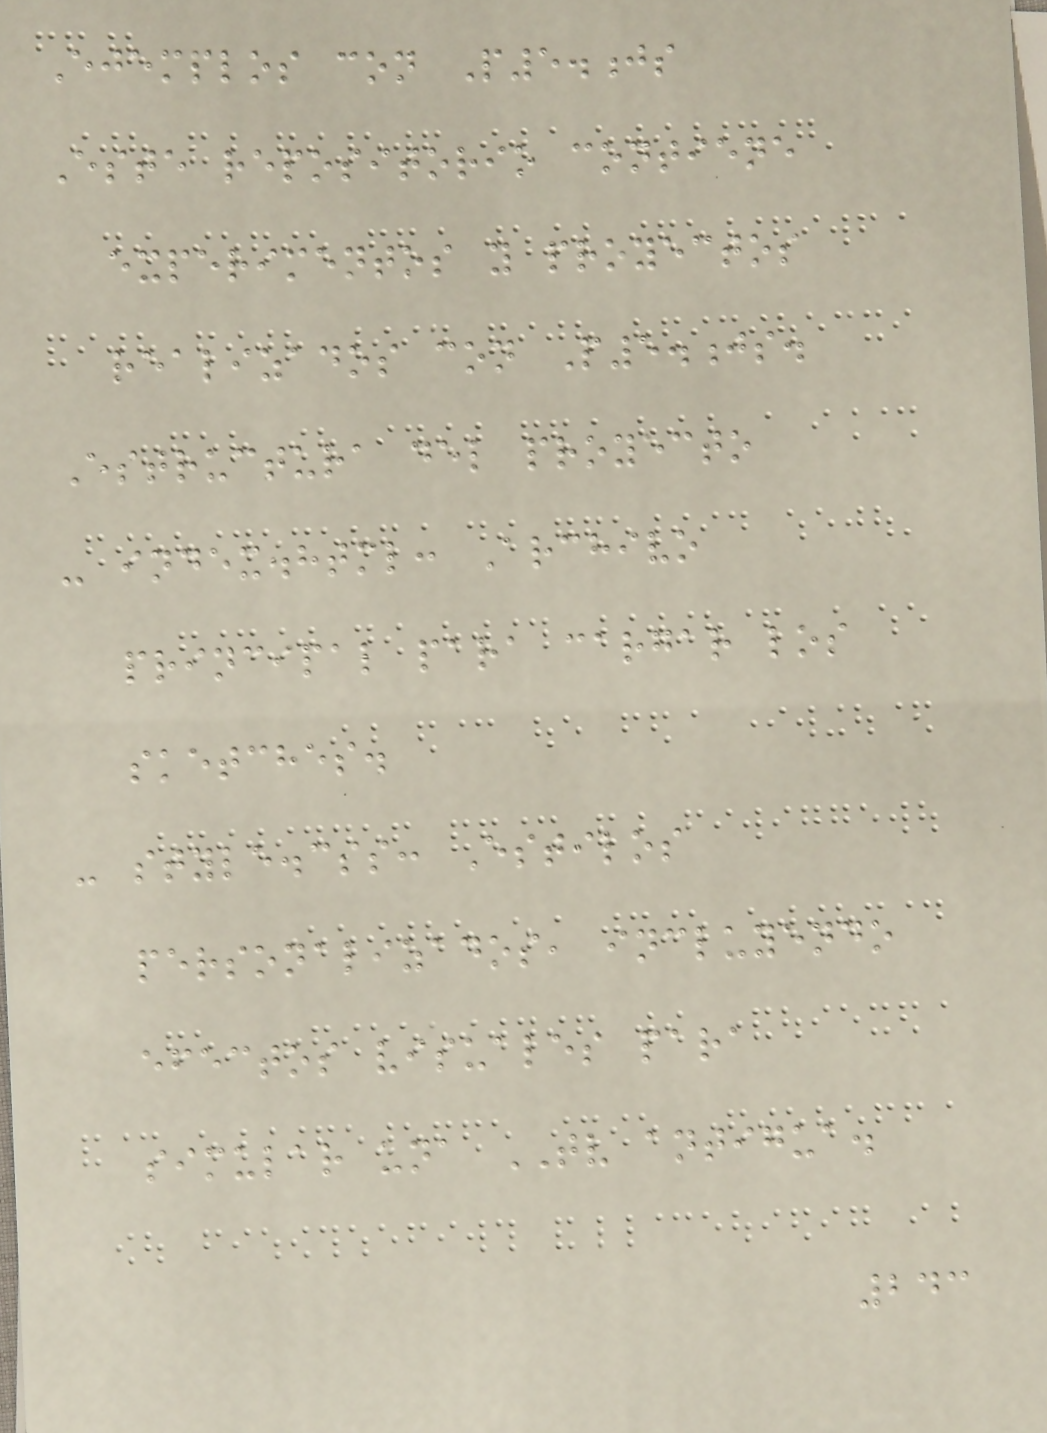Ejemplos con P5.js
Este repositorio contiene
experimentos y proyectos
realizados con P5.js.
Estructura del proyecto
- index.html: Archivo
principal para cargar los
sketches.
- style.css: Estilos
personalizados, incluyendo
efectos visuales para
simular una TV antigua.
243
